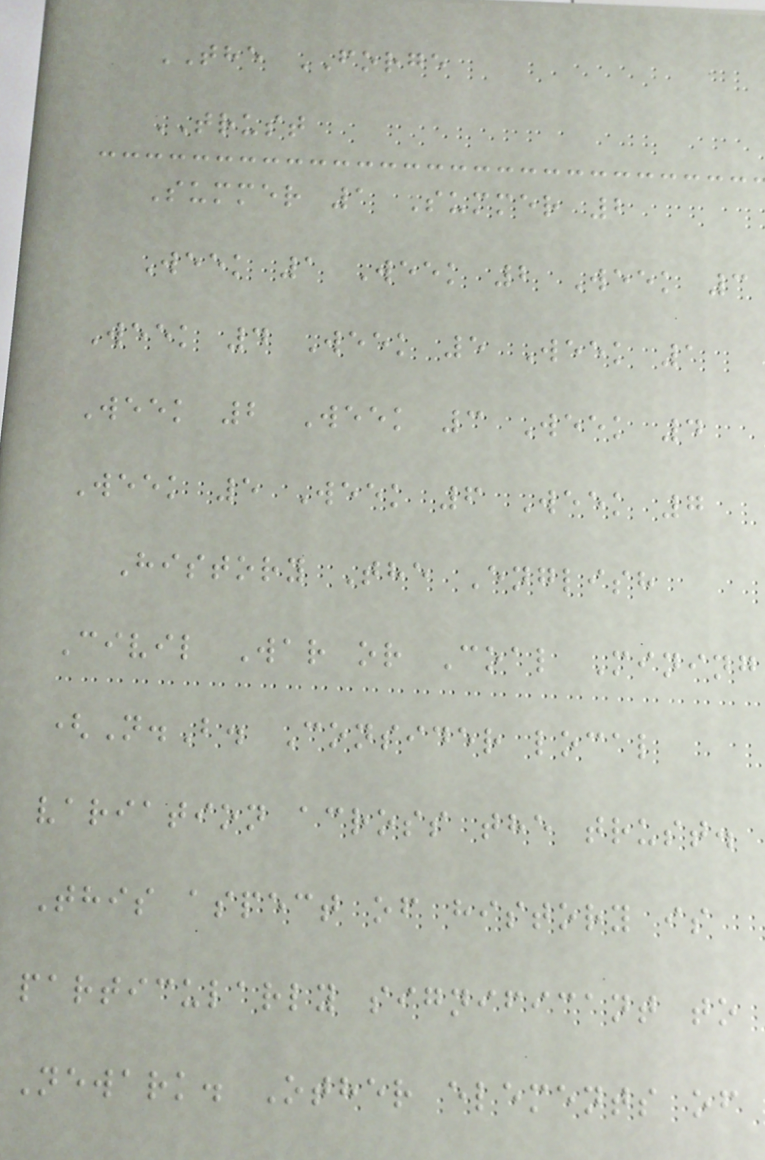THE FORGE
TRUST
Summer 1 Summer 2
Week 1 Week 2 Week 3
Week 4 Week 5 Week 1
Week 2 Week 3 Week 4
Week 5 Week 6 Week 7
History The English
Civil War or Coal Mining
(N.B. Consider local
variation across the trust.
This aspect of history is
particularly significant to
Newark. Other elements of
